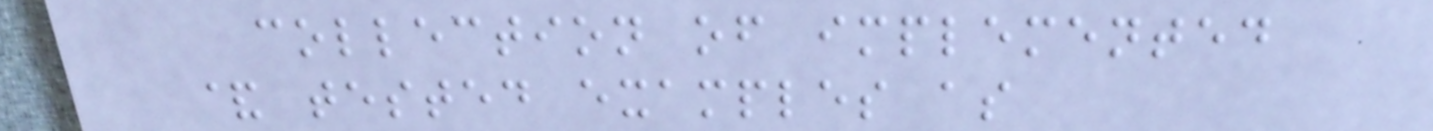collection of implemented
& tested examples as
